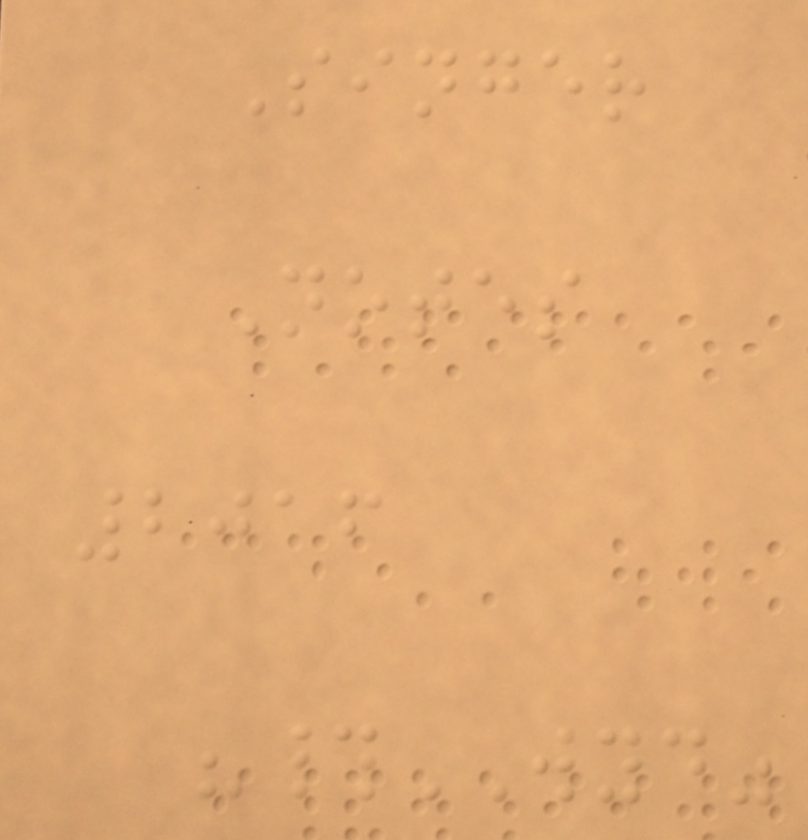Singer
Notes
2016
"#WYD"
